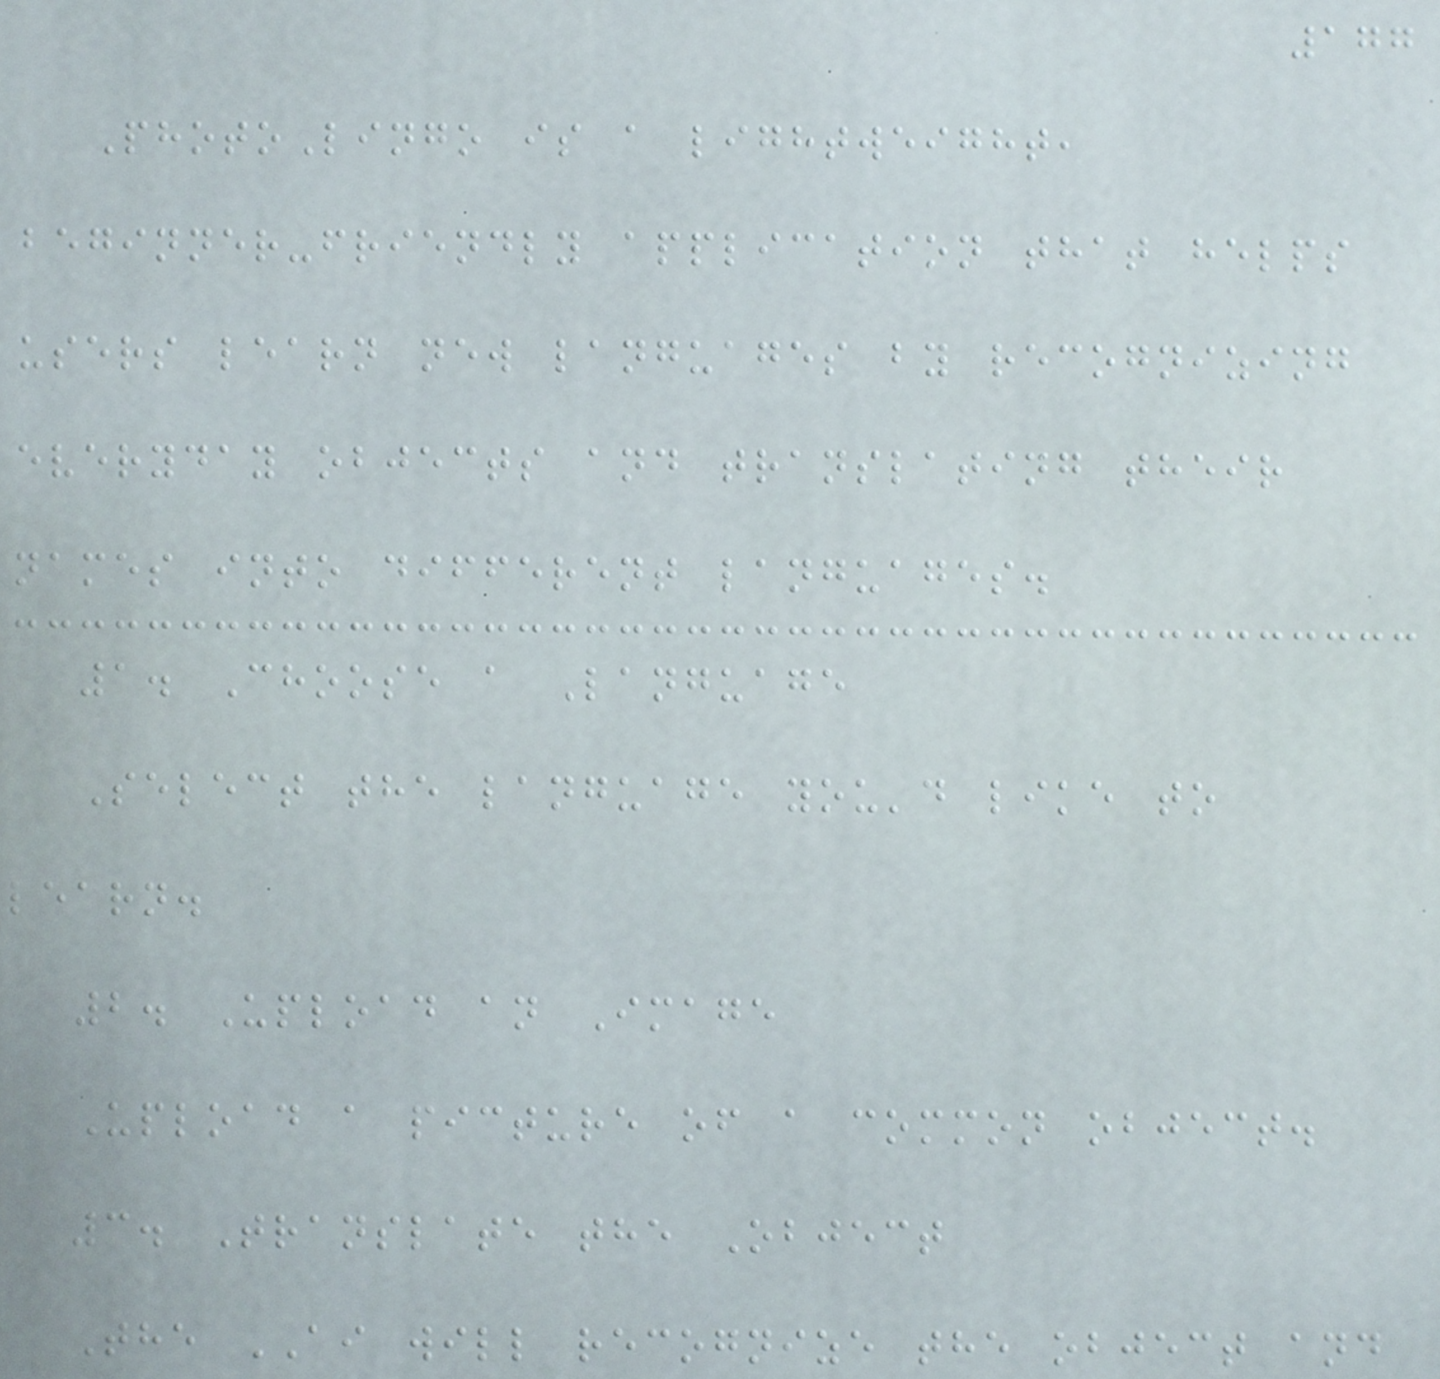177
PhotoLingo is a lightweight,
beginner-friendly application that helps
users learn new languages by recognizing
everyday objects and translating their
names into different languages.
1. Choose a Language
Select the language you'd like to
learn.
2. Upload an Image
Upload a picture of a common object.
3. Translate the Object
The AI will recognize the object and
